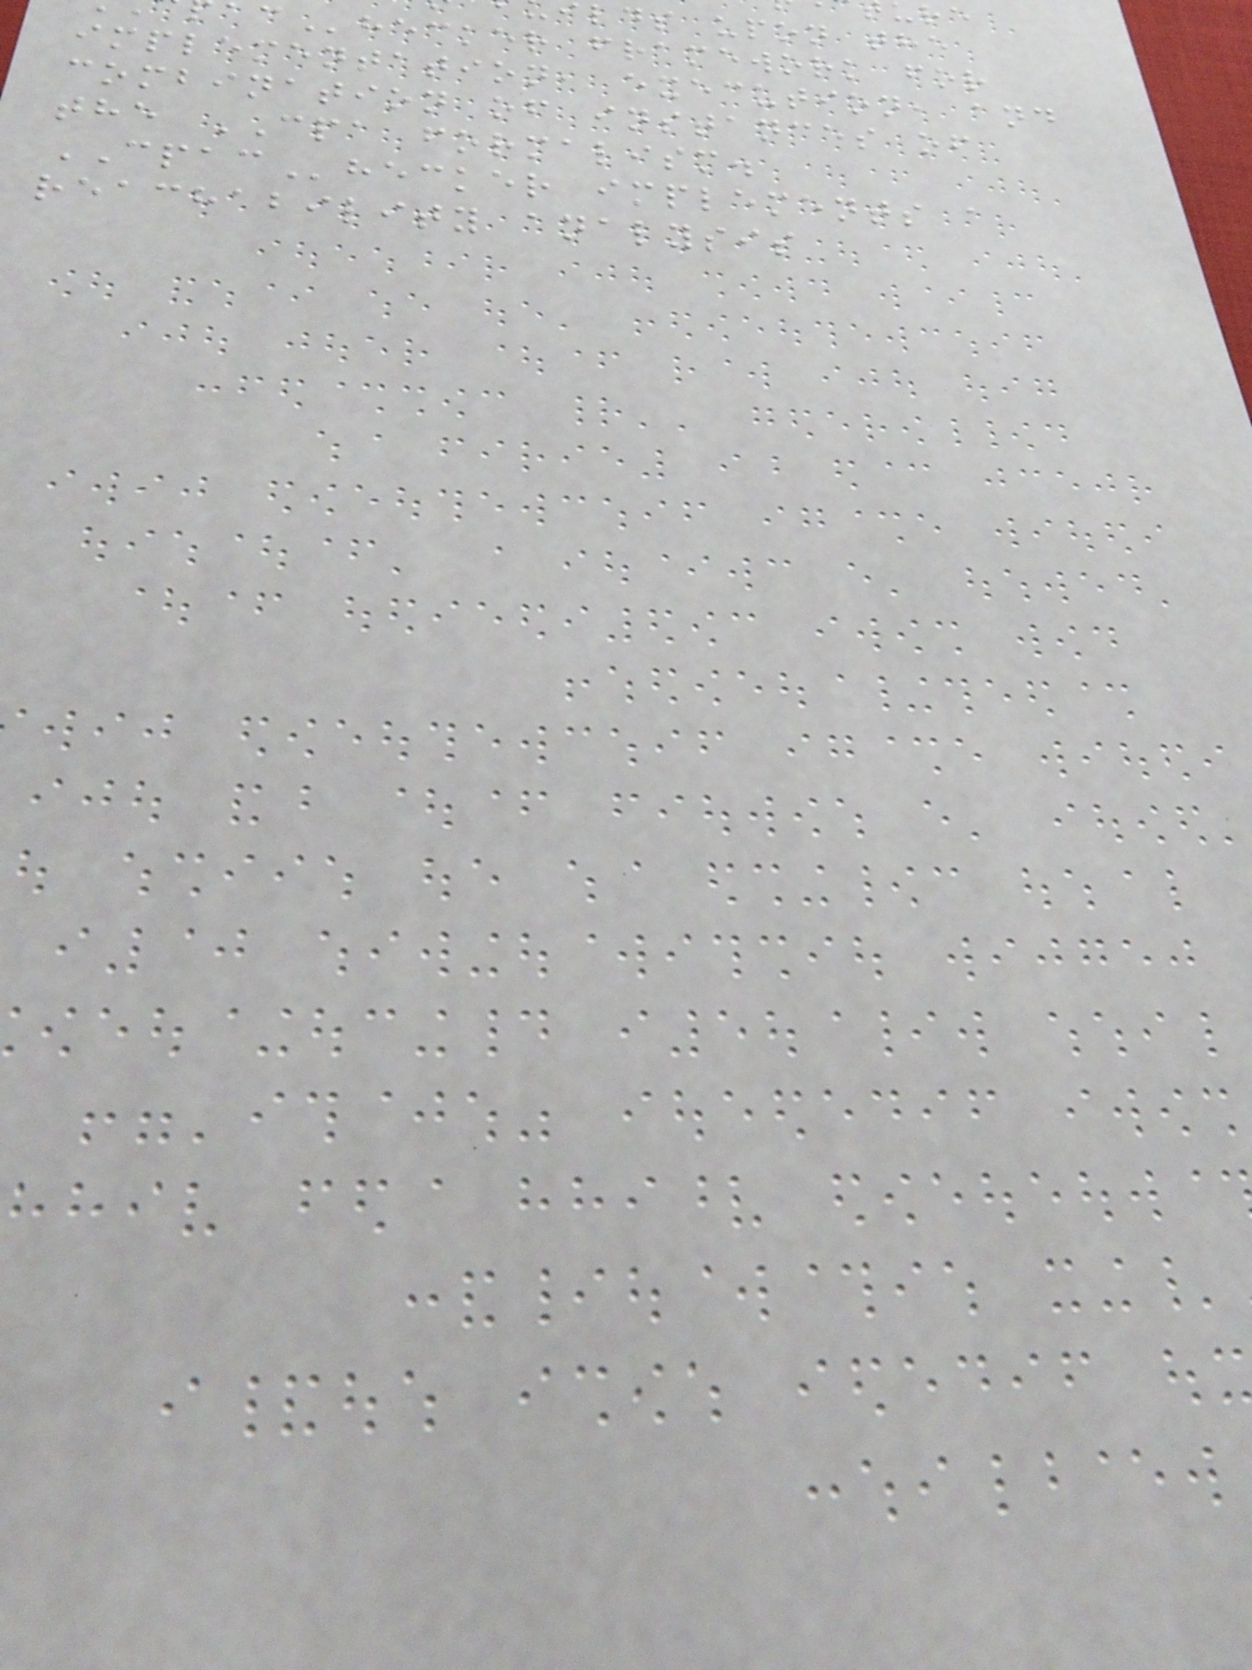lds upon the
hecker framework for
implementation, execution, and
combination of instances of
the CPA formalism.
CPAChecker implements a
reachability analysis
